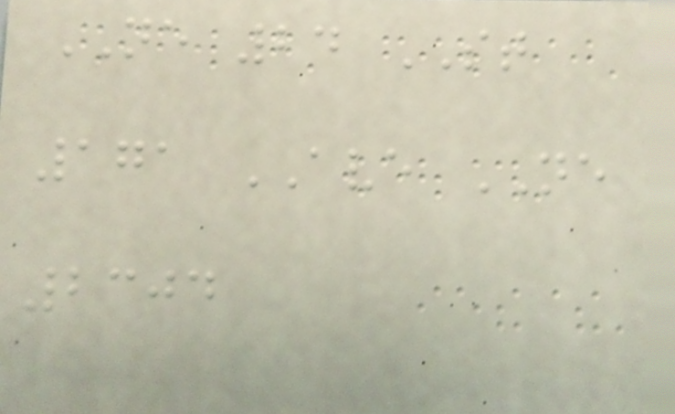NE 24 ST
171 AVE NE
2304
